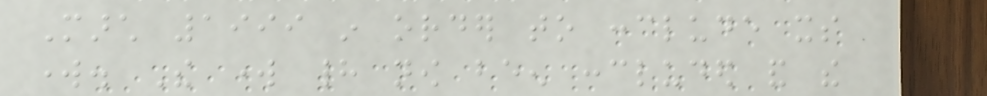March 1999 in order to conclude its
work. The work had now been concluded and the
